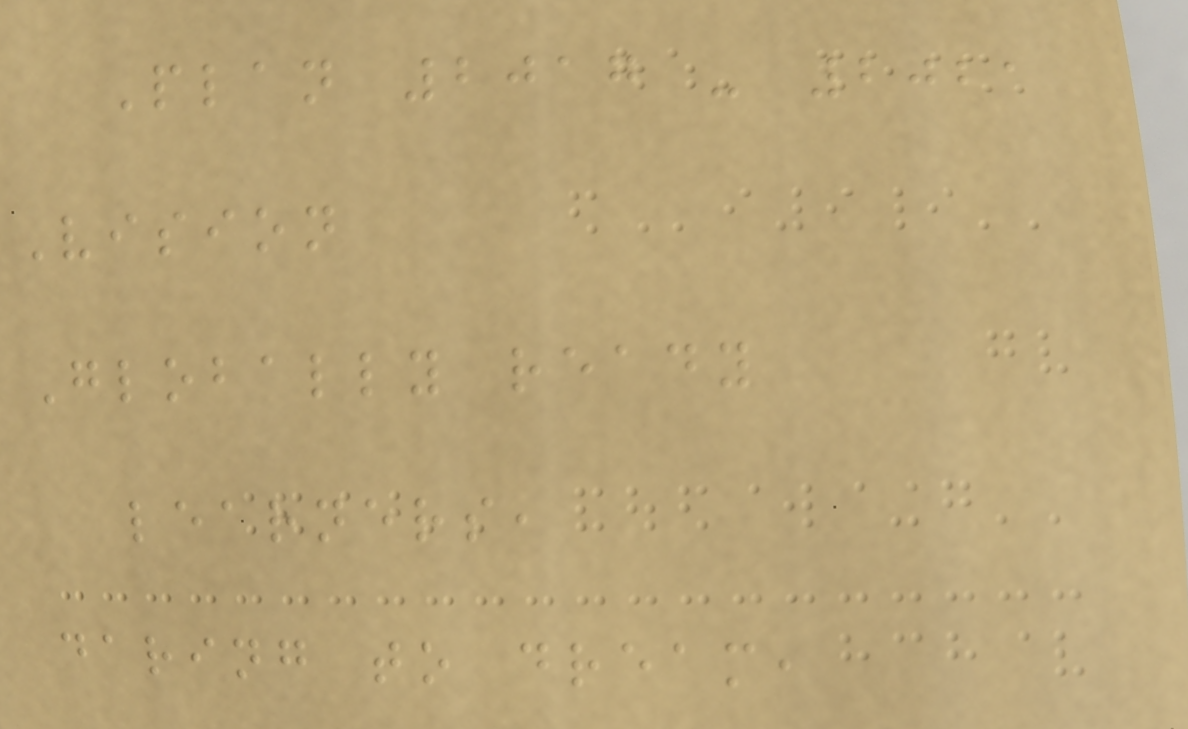Plan 2017 - 2021
Vision
Globally ready
learners,
daring to dream,
